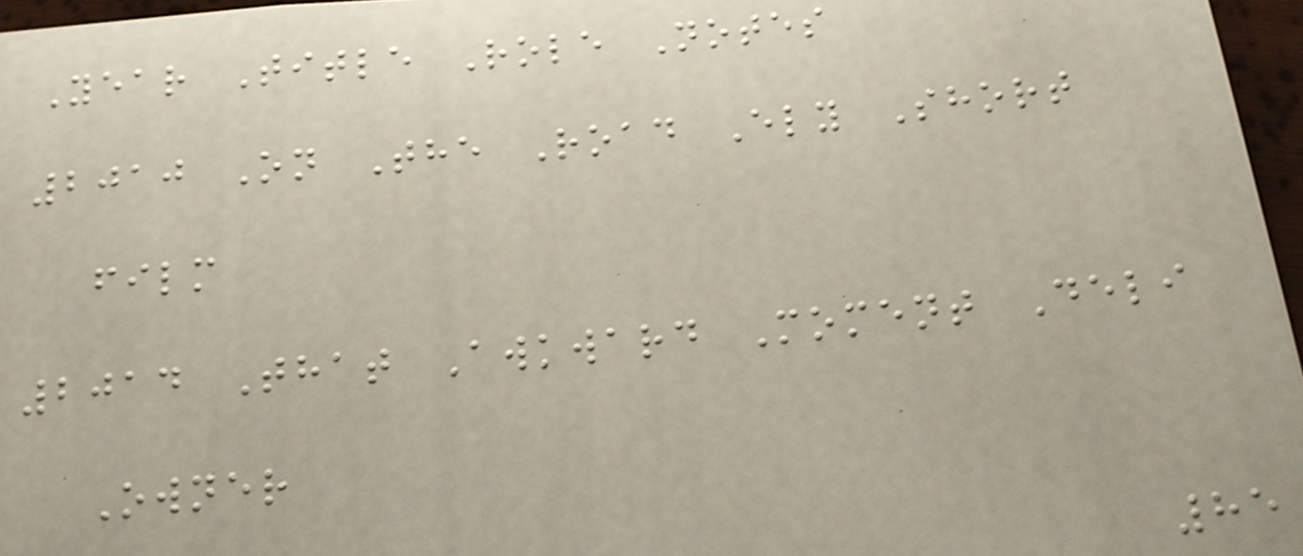Year Title Role Notes
2010 On The Road Ely Short
film
2014 That Awkward Moment Deli
Owner
85
